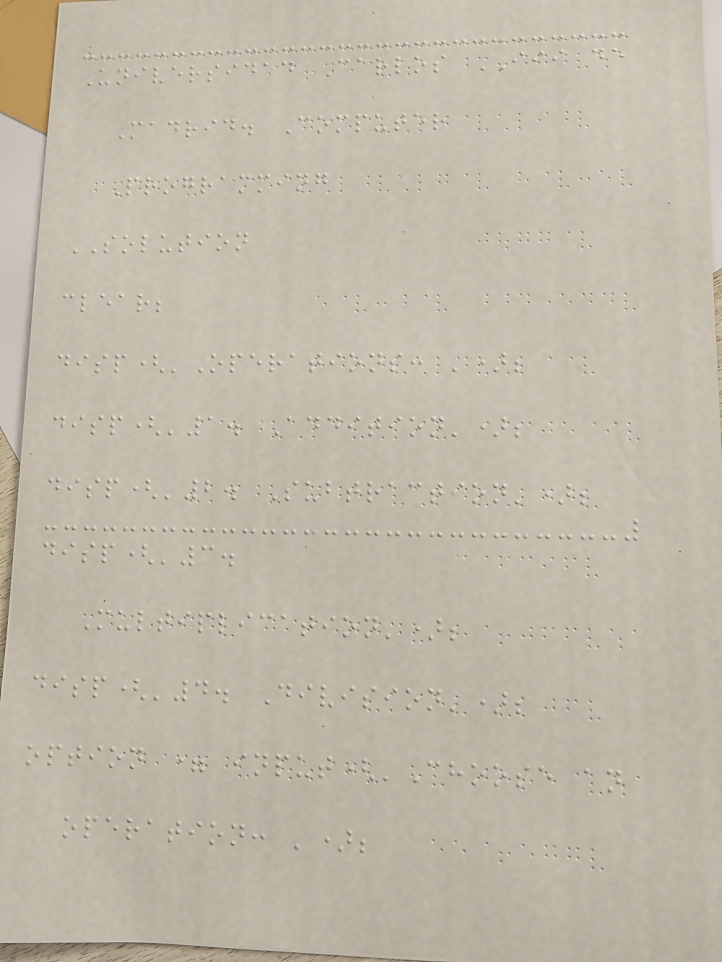Universidad Carlos III de
Madrid. Computer
Programming
SOLUTION
clear;
disp('Operations: ');
disp('1. Addition');
disp('2. Subtraction');
disp('3.
Multiplication');
disp('4. Division');
option = input('Choose an
operation: ');
